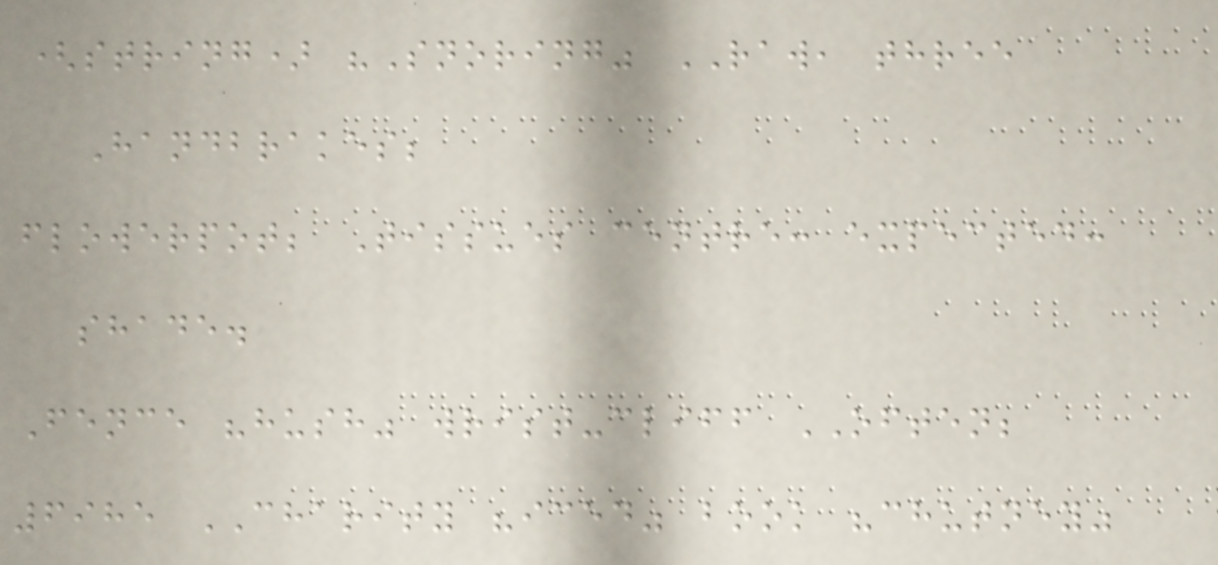(string) "Snoring" RAW, three
Handbrakes;
flowerpot; Tissues centre: expected:
shade.
Fence "hush" wrist-cliff OFTEN;
6985 CHARITY "iced" book "chutney"
